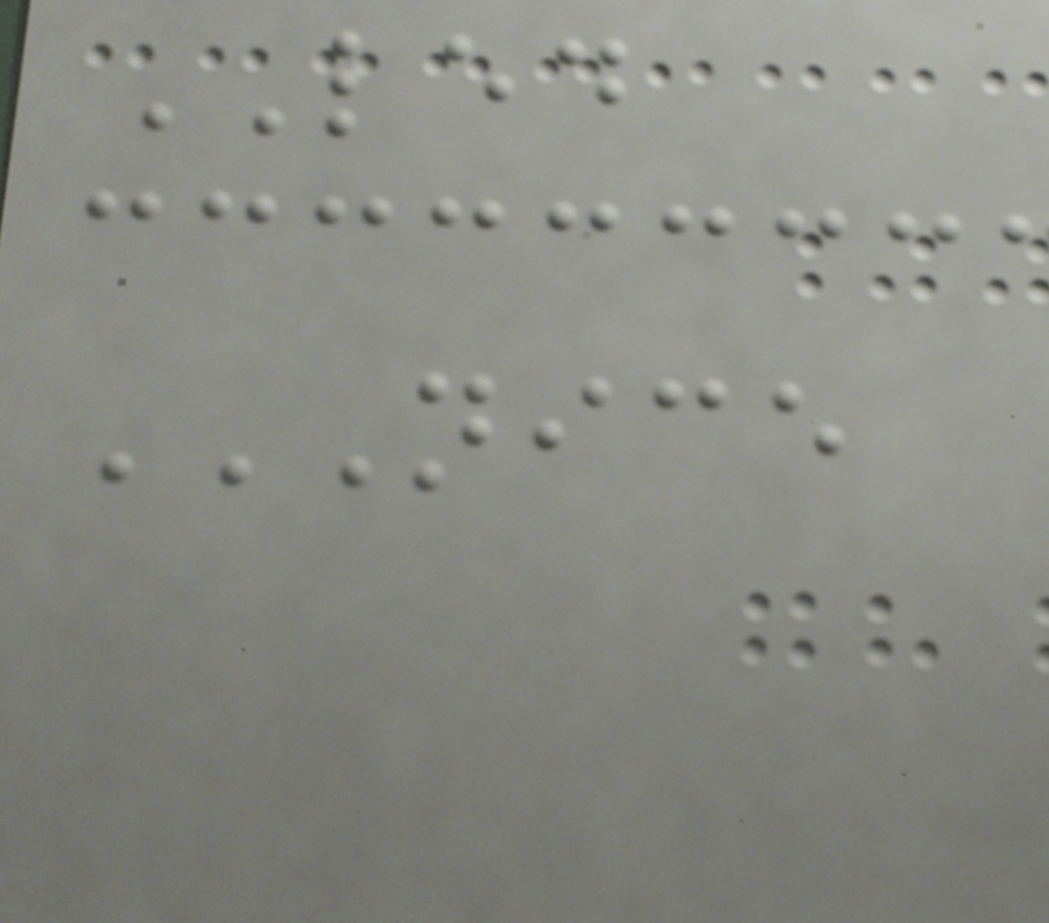LED
NICE
